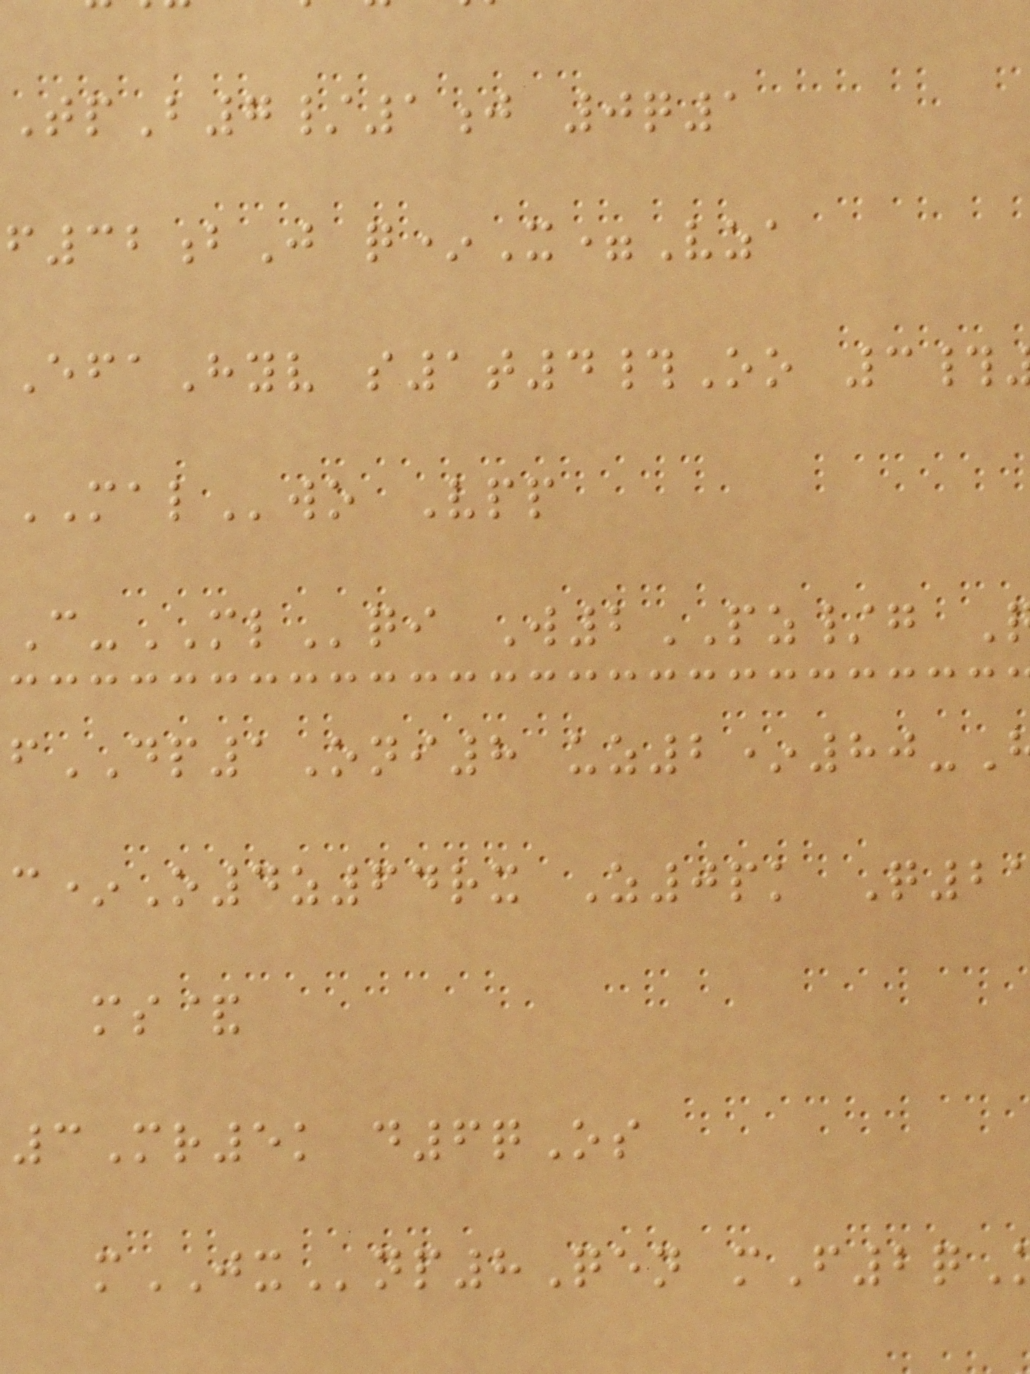TpB7/1j 0q1
f32bJ q*X=Vza
EfaHyv s1t4#Oo 3#
MALwo Vpp
C-MLqi W2PZ/g
fDP1Oni8 uz2*80-
c*O4z64rx Z0pk Q2
ms&
3Mr5k d6qOs
mJXnp8Qen mF2q
